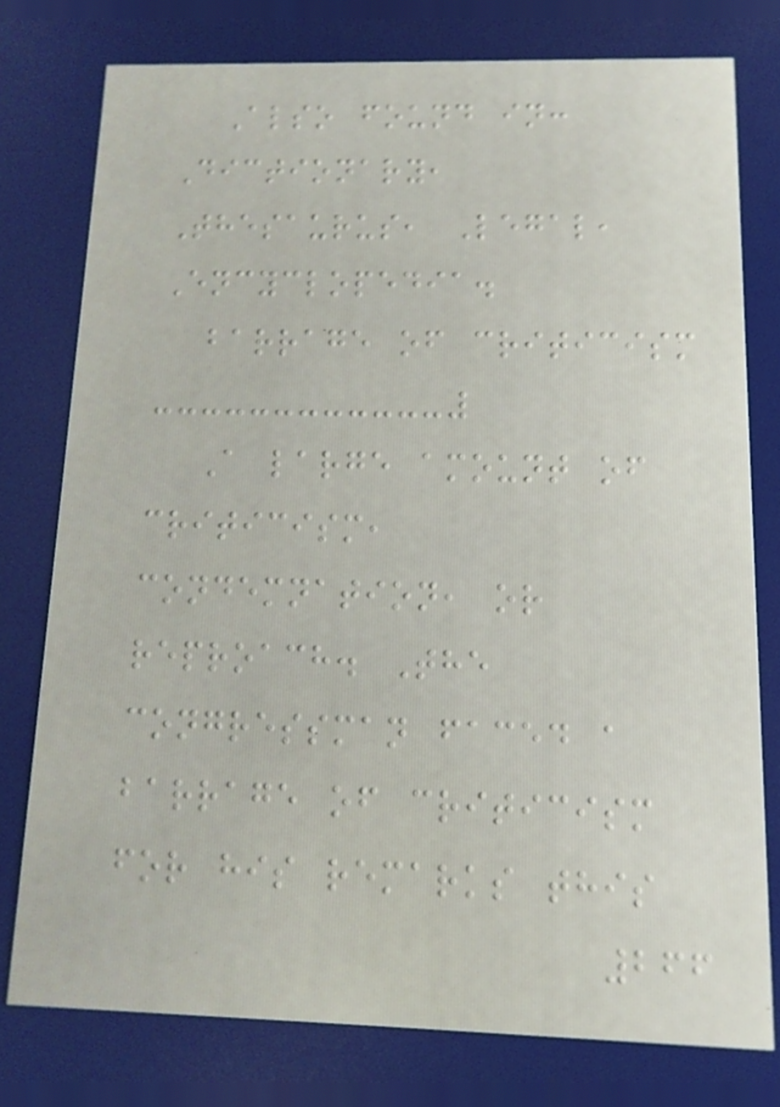Also found in:
Dictionary,
Thesaurus, Legal,
Encyclopedia.
barrage of criticism
A large amount of
criticism,
condemnation, or
reproach. The
congressman faced a
barrage of criticism
for his remarks this
266
